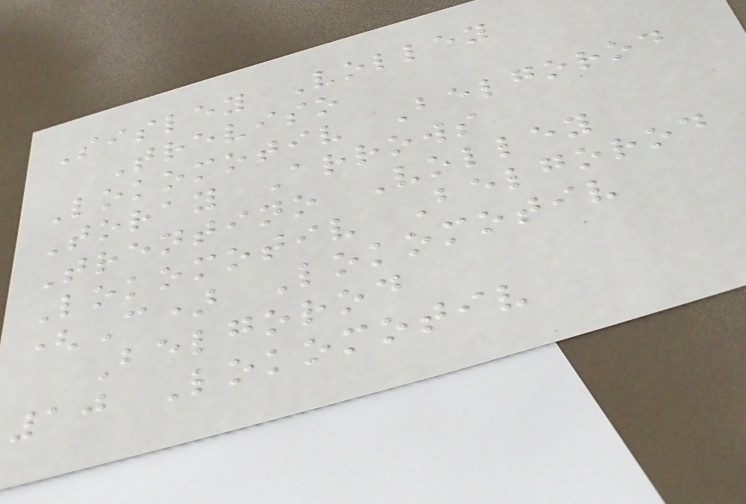Sisley Volley
Treviso
Lokomotiv Belgorod
Toray Arrows
Trentino Volley
Lokomotiv Belgorod
(C) Lokomotiv
Belgorod
10 Lokomotiv
